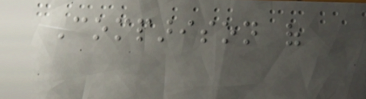Comparison of
